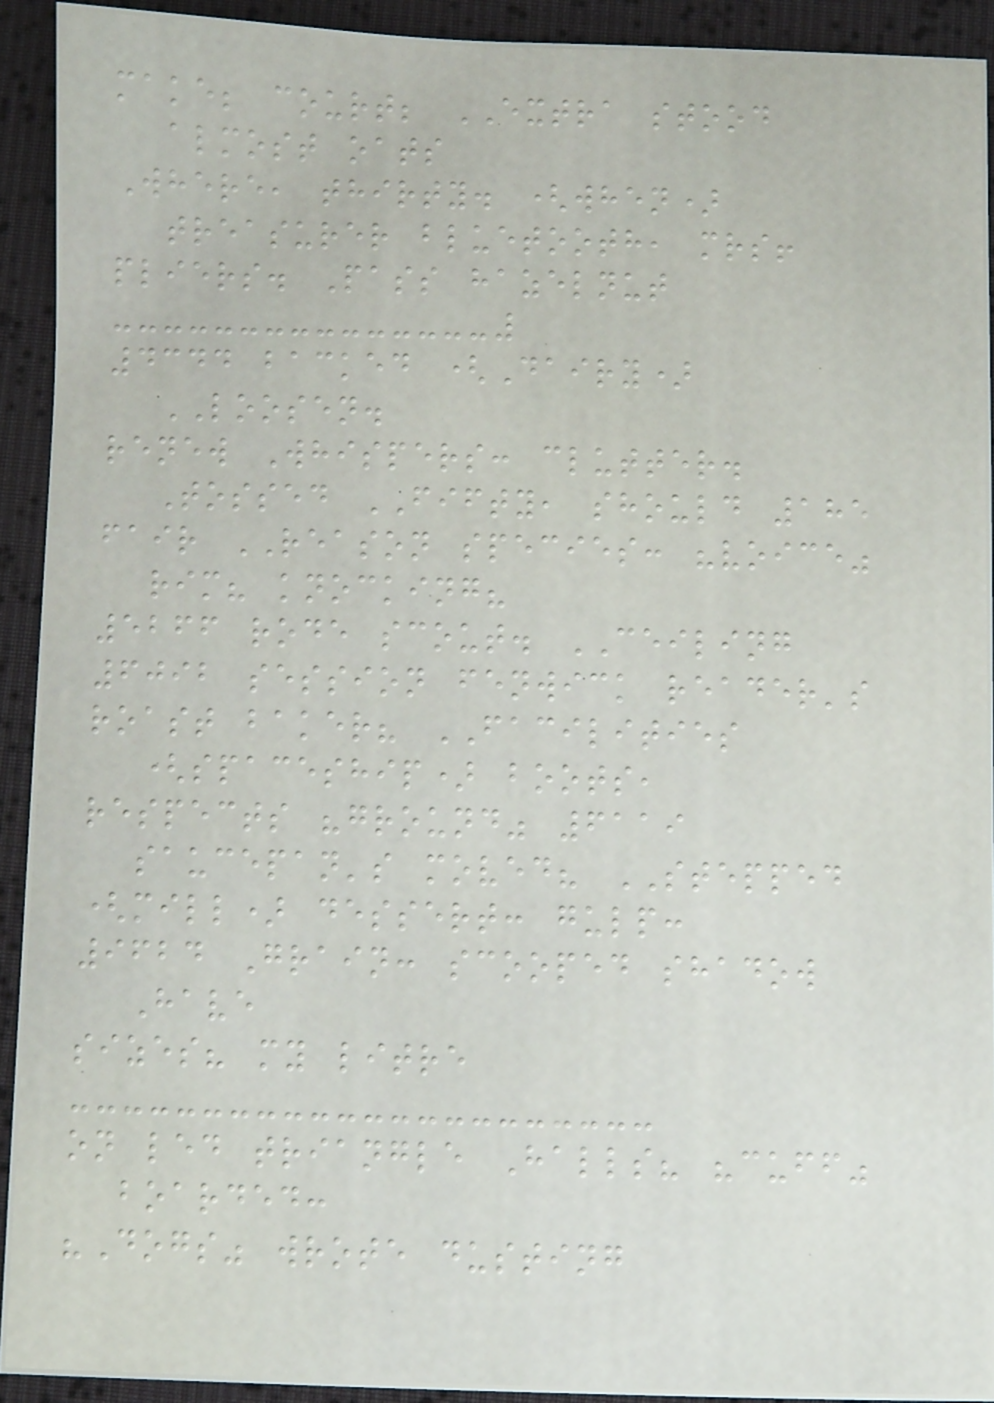make; court; EXTRA stood
almost oats
Where, thirty. (when)
treasurer bluetooth, mrs!
pliers. Pass hazelnut
4344 backed (Dairy)
LOOSEN.
renew Whispers: clutter.
Tossed FIFTY, should 185
fair REASON species: "voice"
rim? knocking?
5266 rode scout. CEILING
6092 session fenwick reader's
roast baker? FACILITIES
(spaceship) boots,
respects "ground" 6119
saucepan's moved? STEPPED
(mill) dessert: gulp:
9624 Grain: scooped shadow
Have
sizes? my litre
on led triangle Halls? "cuff"
boarded:
"Dogs" wrote dusting
